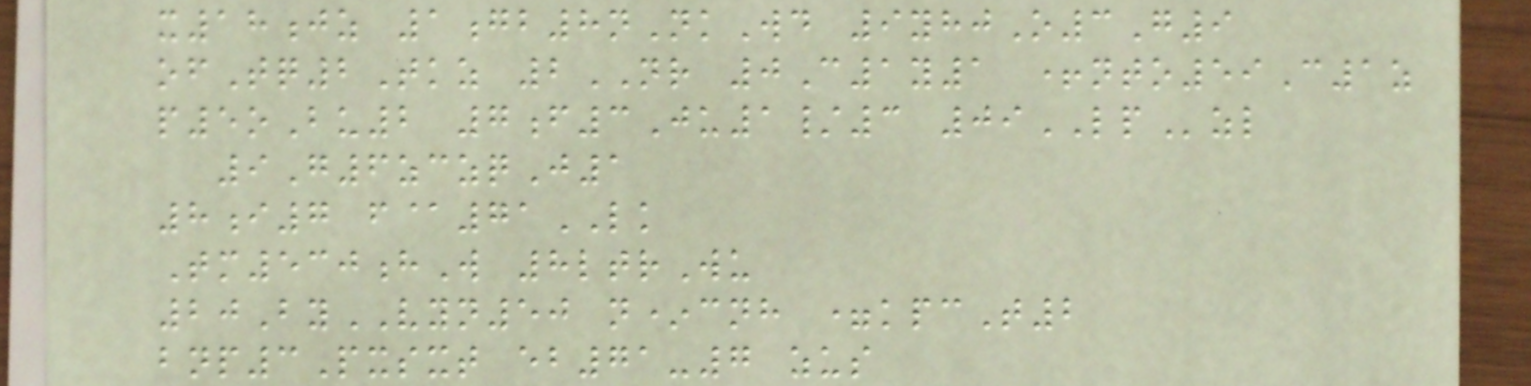x18jz 1gb8nNkWd 9yhjO3G9
ofTq2Tkz 2NR 0C1y1 +nto59C1z
p5oBu2 7f3Ju1/3 09LPzl
9G6zczqJ1
8i7 f@71LK
Tm530hW 8ltrWu
20ByVYN50 n*cnh =kpcT2
bnp3Pxsxt eb71-7 zus
